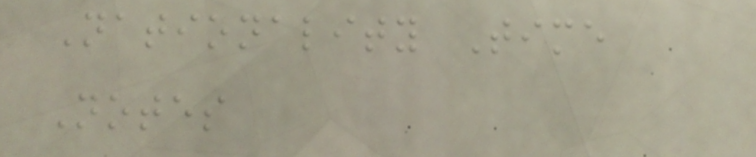Nationality Time
Notes
